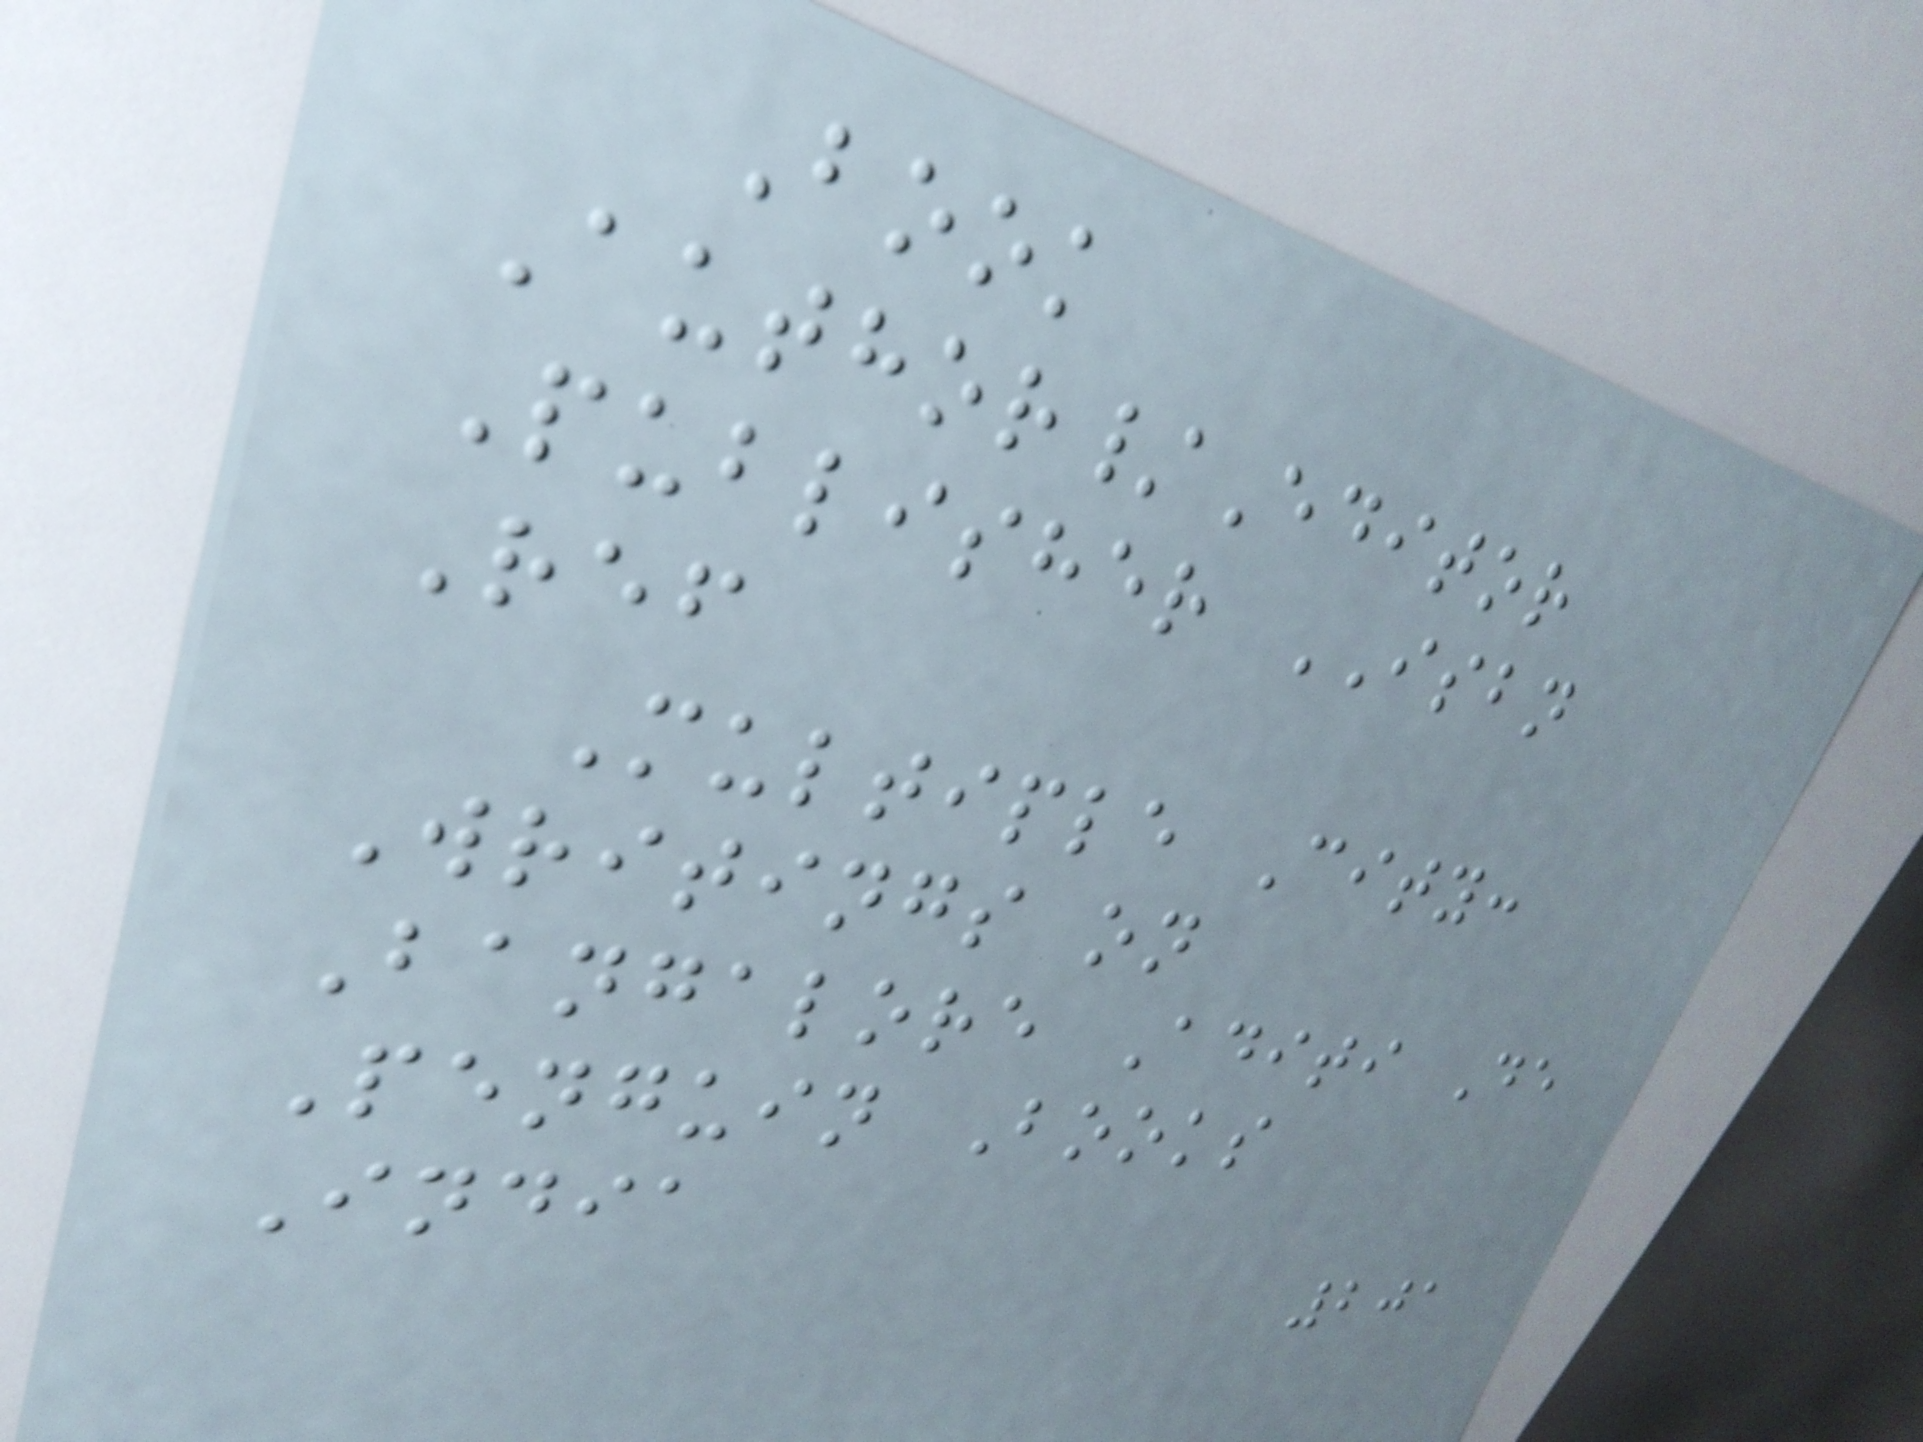Book
Author/Editor
Publisher ISBN
Ref
Multiple City:
Writings on
Bangalore Aditi De
Penguin Books
India
201
